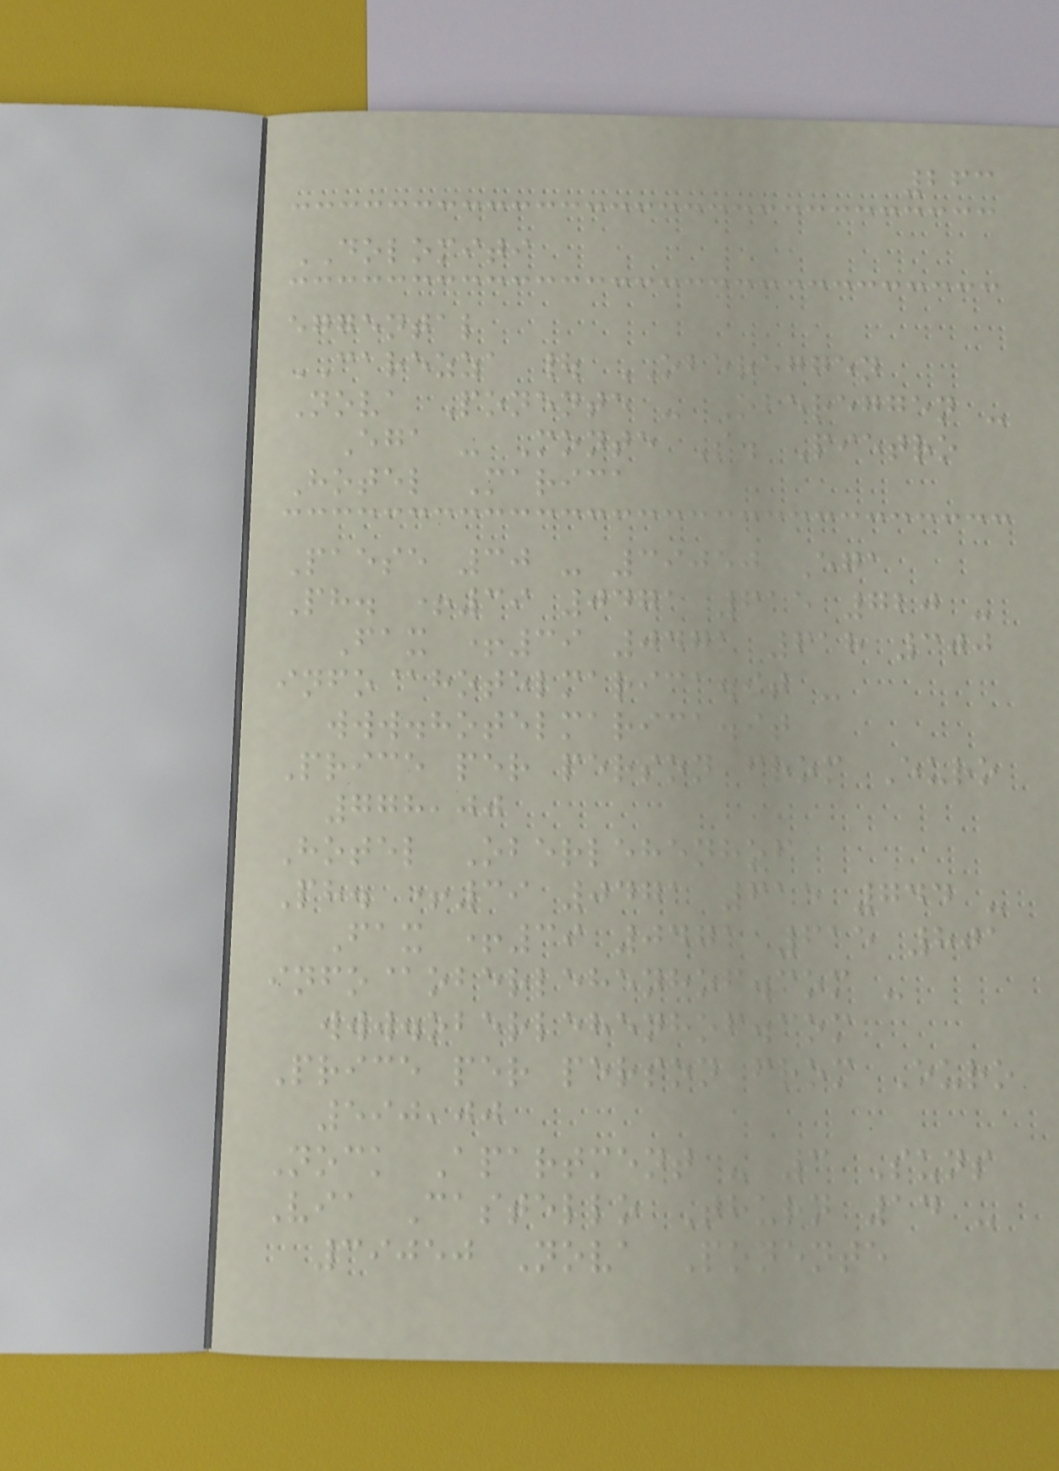263
DOLOMITI
eggental
CAREZZA | OBEREGGEN
Nova Ponente - Obereggen -
Ega - Monte S. Pietro
Hotel Marica
Paese 30 - 39050 Ega
Ph. +39 0471 615 720 -
Fax +39 0471 618 300
info@hotelmarica.it -
www.hotelmarica.it
Price per person from Euro
778,00
Hotel Oberlehenhof
Ph. +39 0471 615 744 -
Fax +39 0471 615 801
info@oberlehenhof.com -
www.oberlehenhof.com
Price per person from Euro
590,00
Nock Apartment - 3 Suns
Via Castello Thurn 14 -
39050 Nova Ponente
